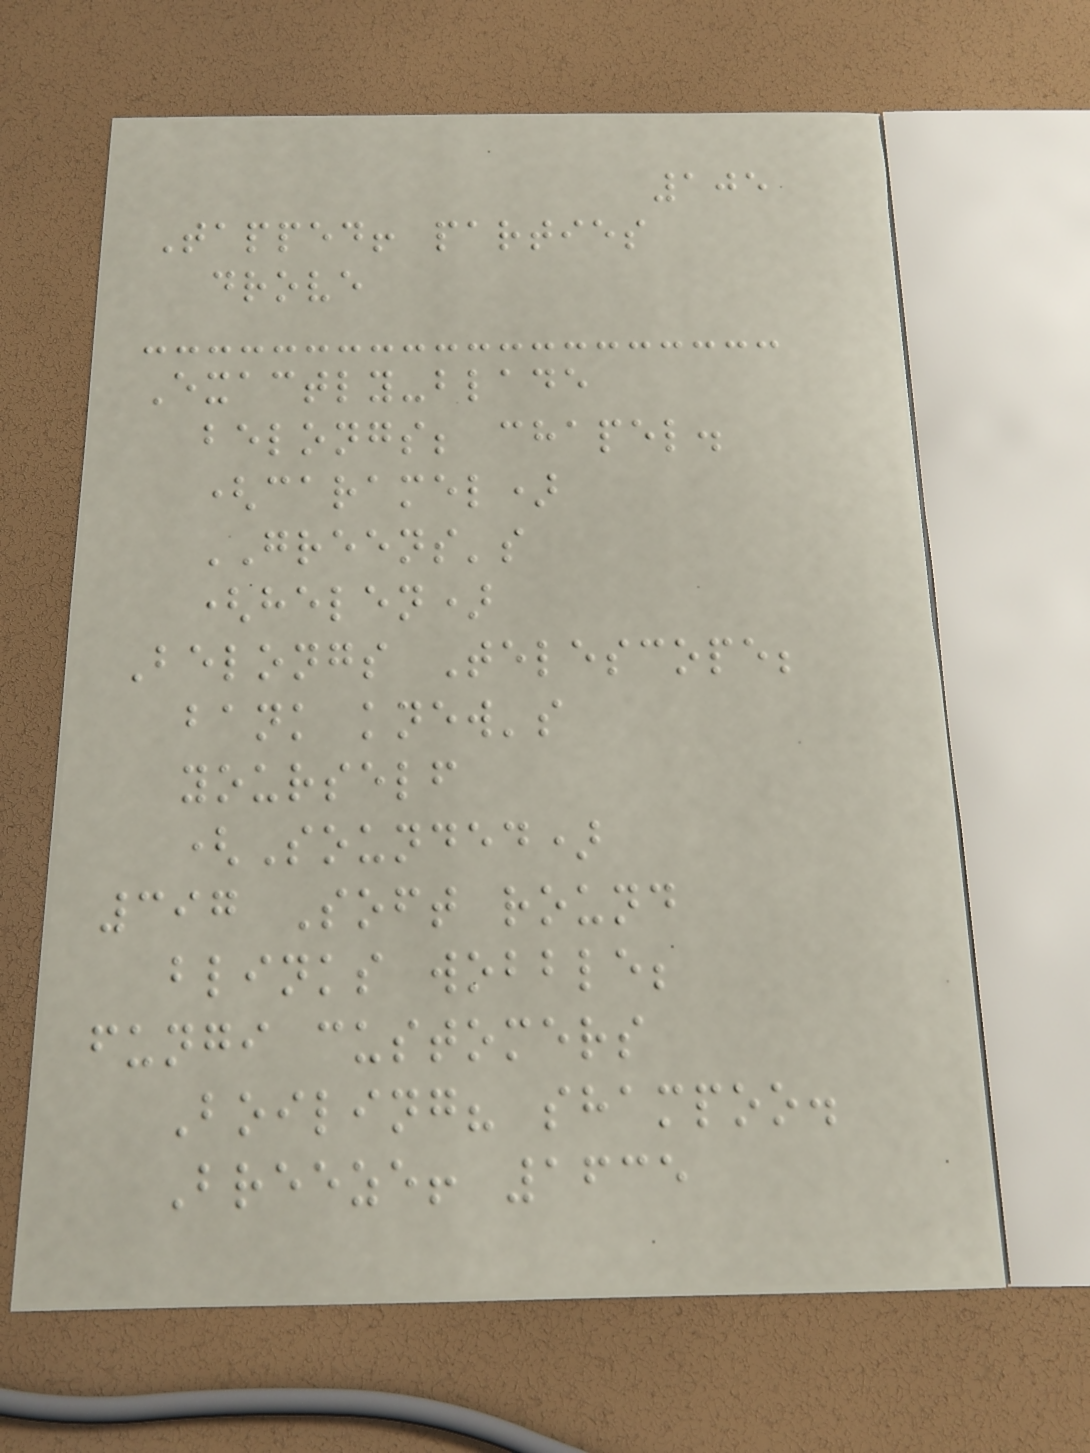105
Tapped! parties
drove
Exactly-blade
belongs; chapel.
(caramel)
GREENS's
(helen)
Belongs Telescope;
bank knew's
yourself
(Sounded)
397 Soft round
blinks wobble;
fungi customers
Boiling? shampoo.
Breeze! 1635
